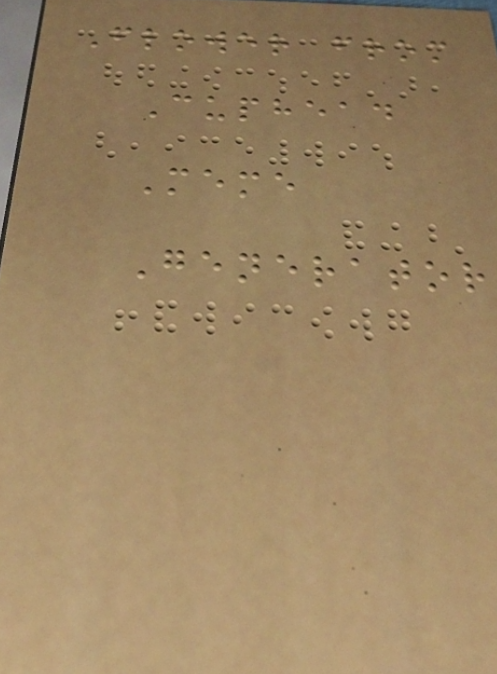Flower from
Cuphead
Meme
Generator
